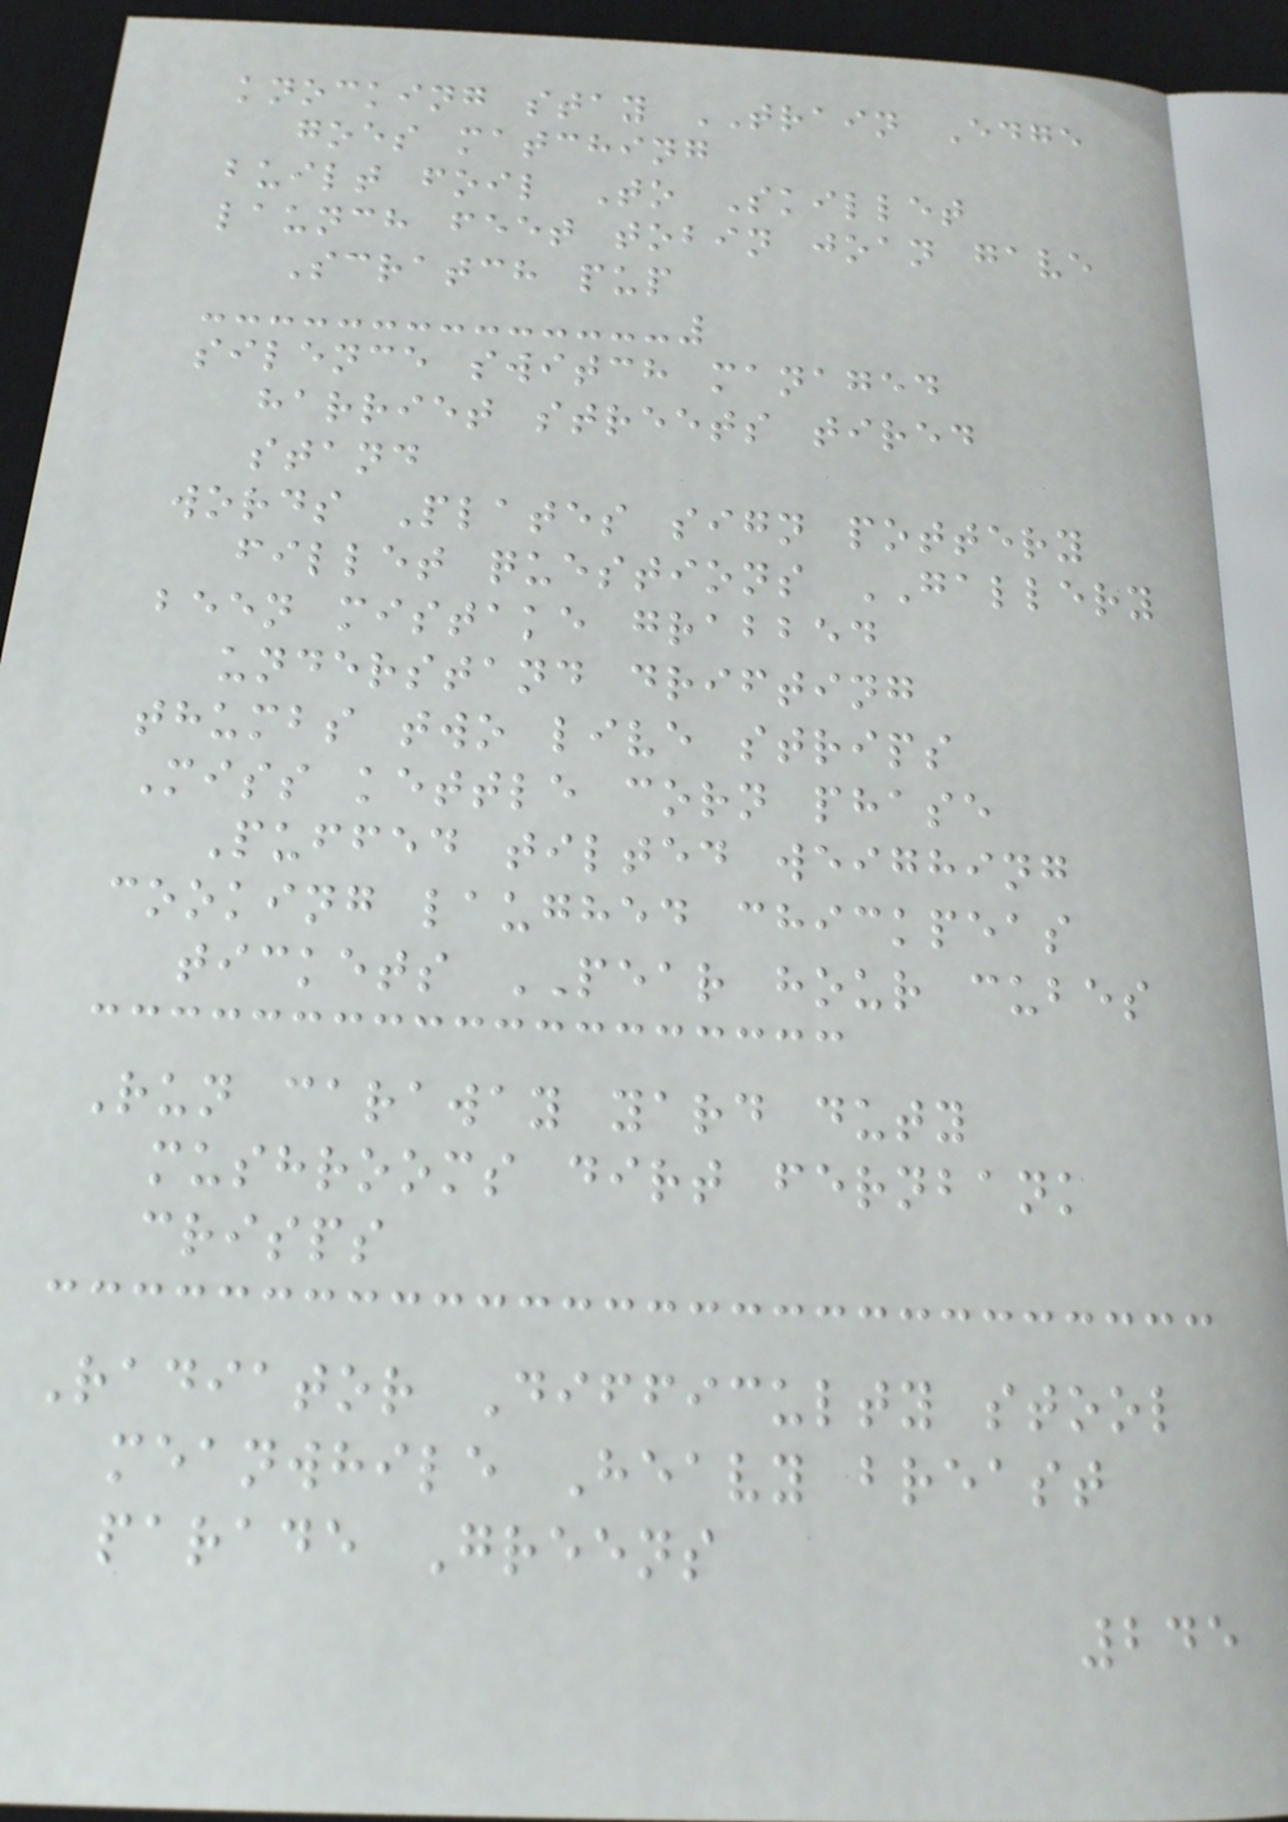knocking stay TRAIN Edge
goes matching
built foil To Skillet
launch feet tobin joan gave
Scratch pup
silence switch managed
harriet streets tired
stand
words Plates sign pottery
fillet questions GALLERY
been mistake grabbed
understand drifting
thumbs two live strips
Miss kettle corn phase
Puffed tilted weighing
cooking laughed chickpeas
tickets PEAR hour cubes
Run caraway yard duty
mushrooms dirt fernbank
crisps
Radiator Difficulty stool
meanwhile Heavy breast
parade Greens
245
